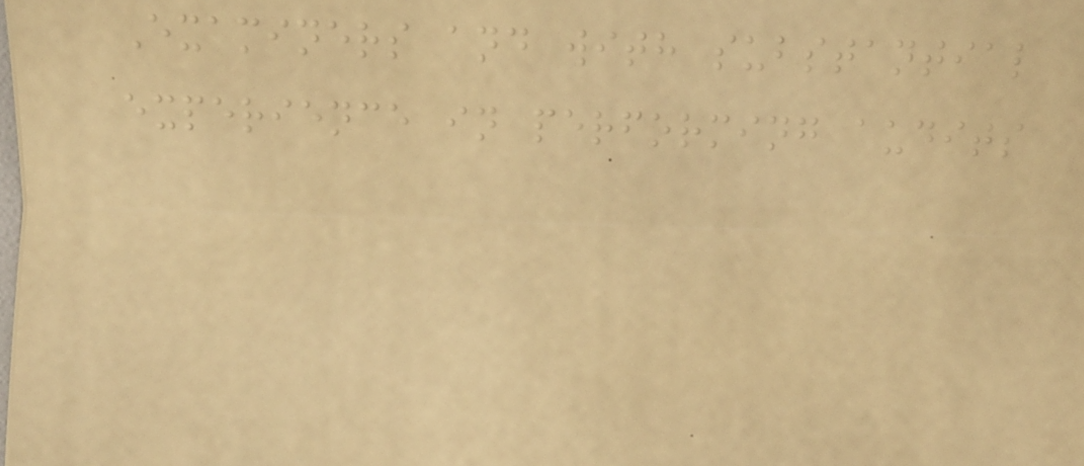Examiners and with substantial
experience in performing audits
